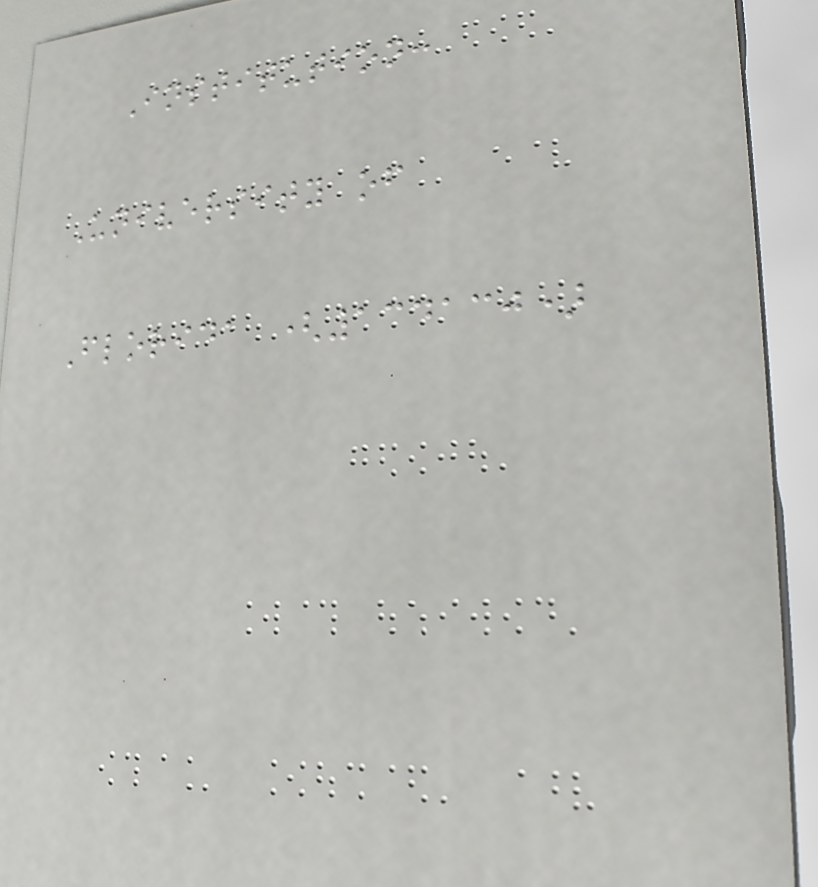Institution:
University of
Florida (134130)
